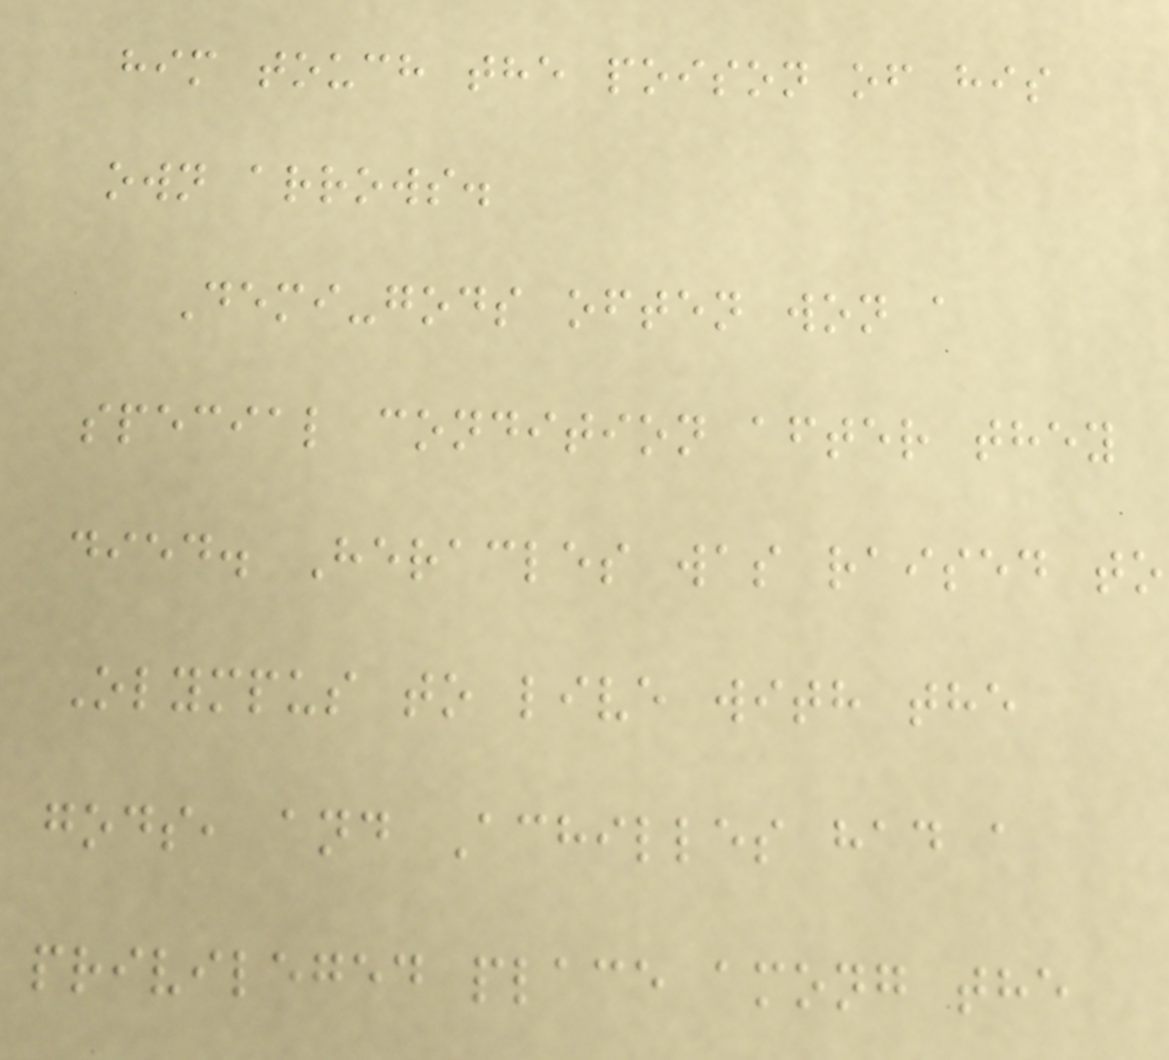him touch the poison of his
own arrows.
Demi-gods often won a
special condition after they
died. Heracles was raised to
Olympus to live with the
gods, and Achilles had a
privileged place among the
